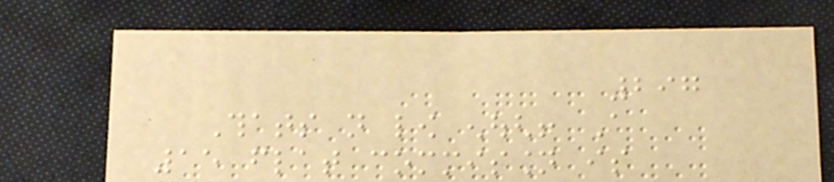297
Thats not low enough! A
15 flat commission is
